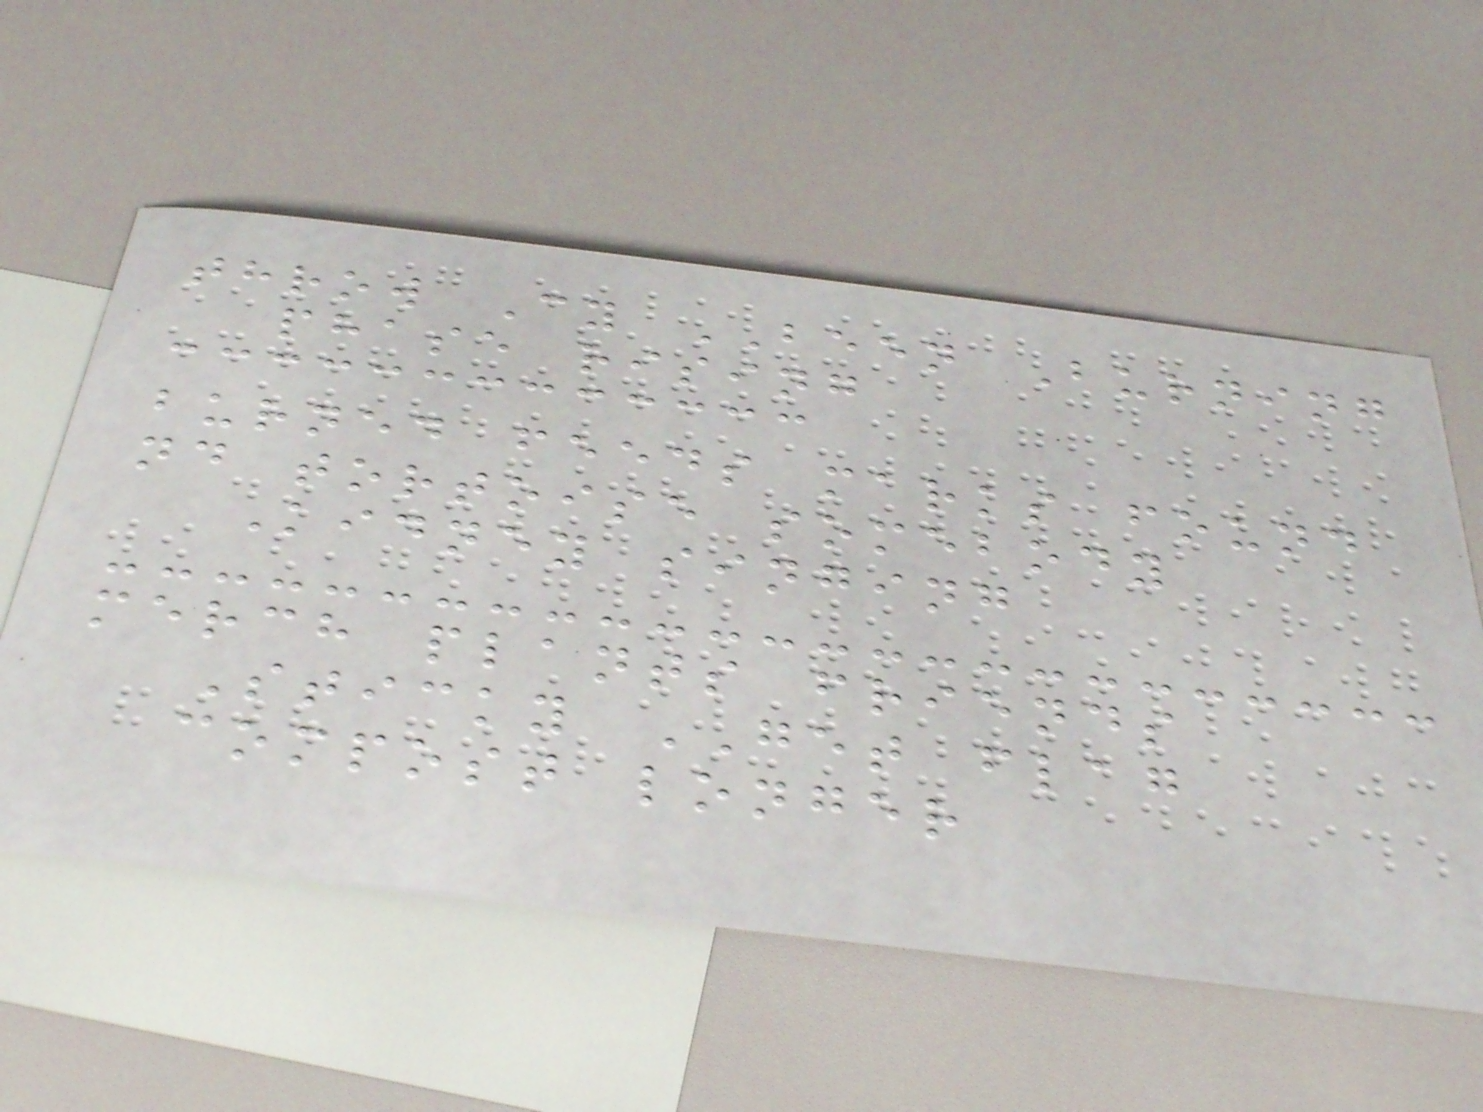throw Cy BEEN Burning
phase rising
burned feeds marks found
nd tortoise somebody
Kidney singing
merch plants friends
Sticky GET flag
compost longer
